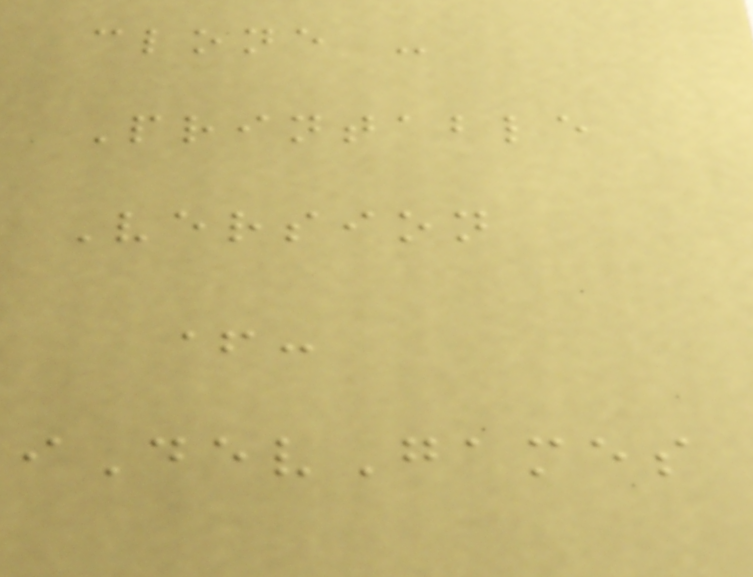clone -
Printable
Version
+-
iDevGames
